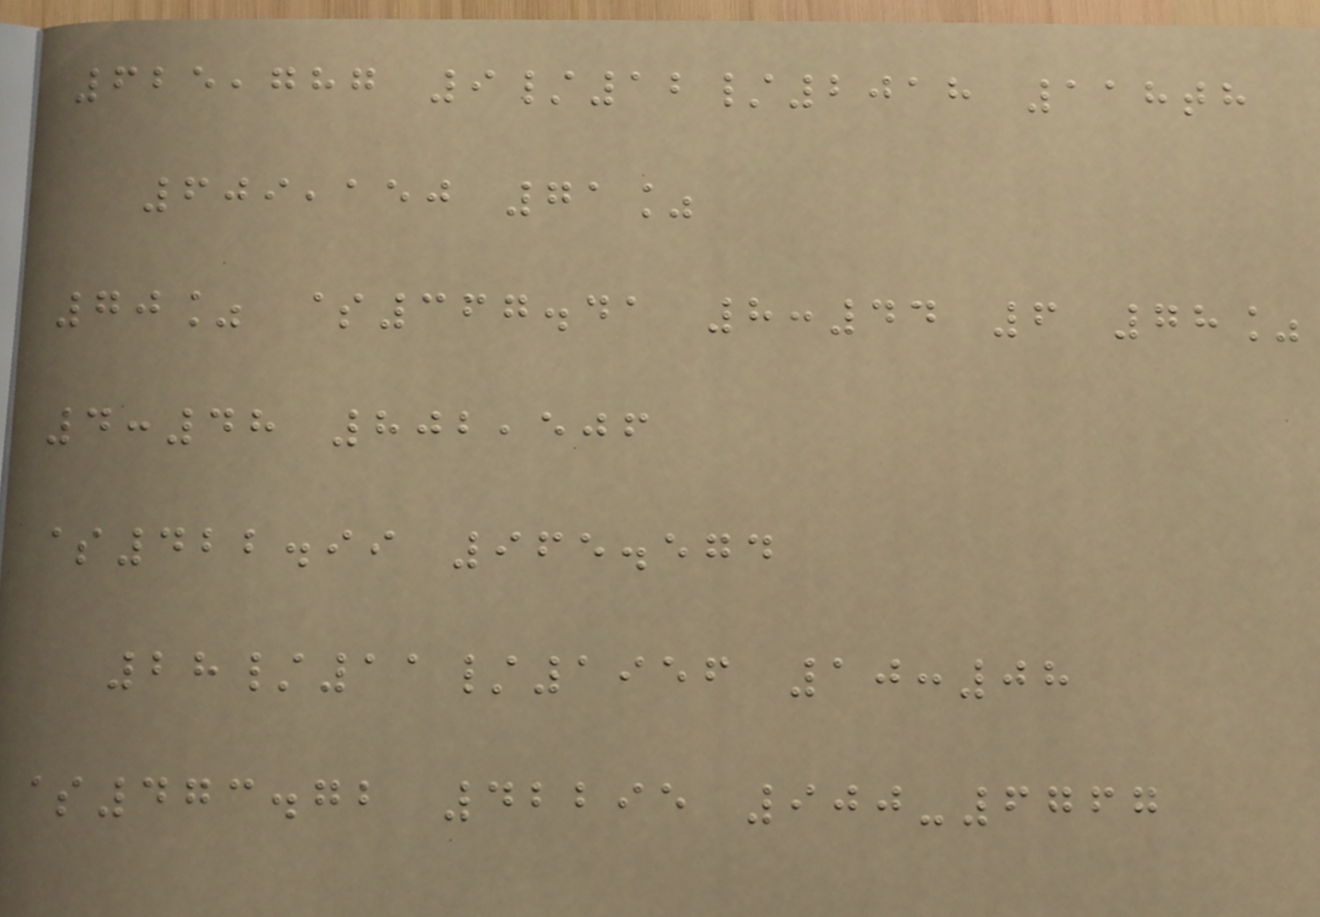625,787 9/12/2018 118th
609,150 71%
70% $367.41 8:44 6 78%
4:48 802,506
$422.99 965.574
28/11/1956 10:08
$473.72 42295 900-6767
